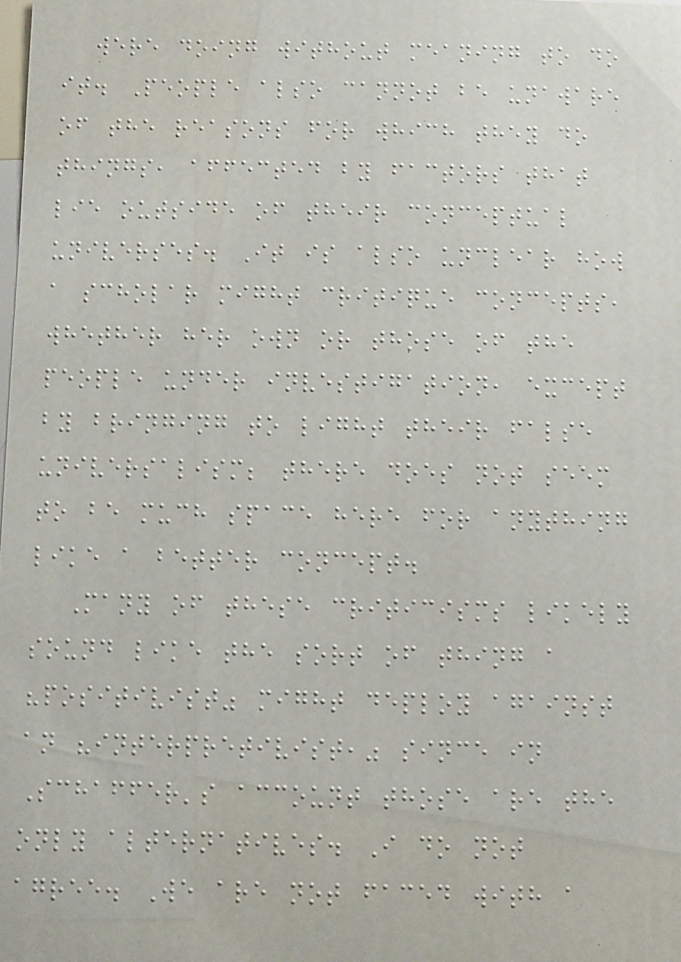were doing without meaning to do
it. People also cannot be unaware
of the reasons for which they do
things, affected by factors that
lie outside of their conceptual
universes. It is also unclear how
a scholar might critique concepts,
whether her own or those of the
people under investigation, except
by bringing to light their false
universalism; there does not seem
to be much space here for anything
like a better concept.
Many of these criticisms likely
sound like the sort of thing a
"positivist" might deploy against
an "interpretivist," since in
Schaffer's account those are the
only alternatives. I do not
agree. We are not faced with a
